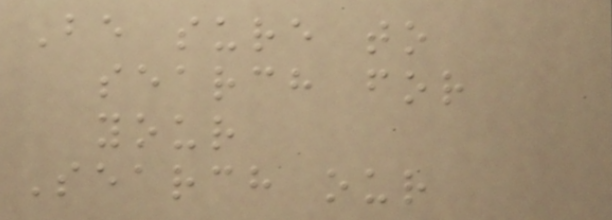Be sure to
search for
your
Search our
